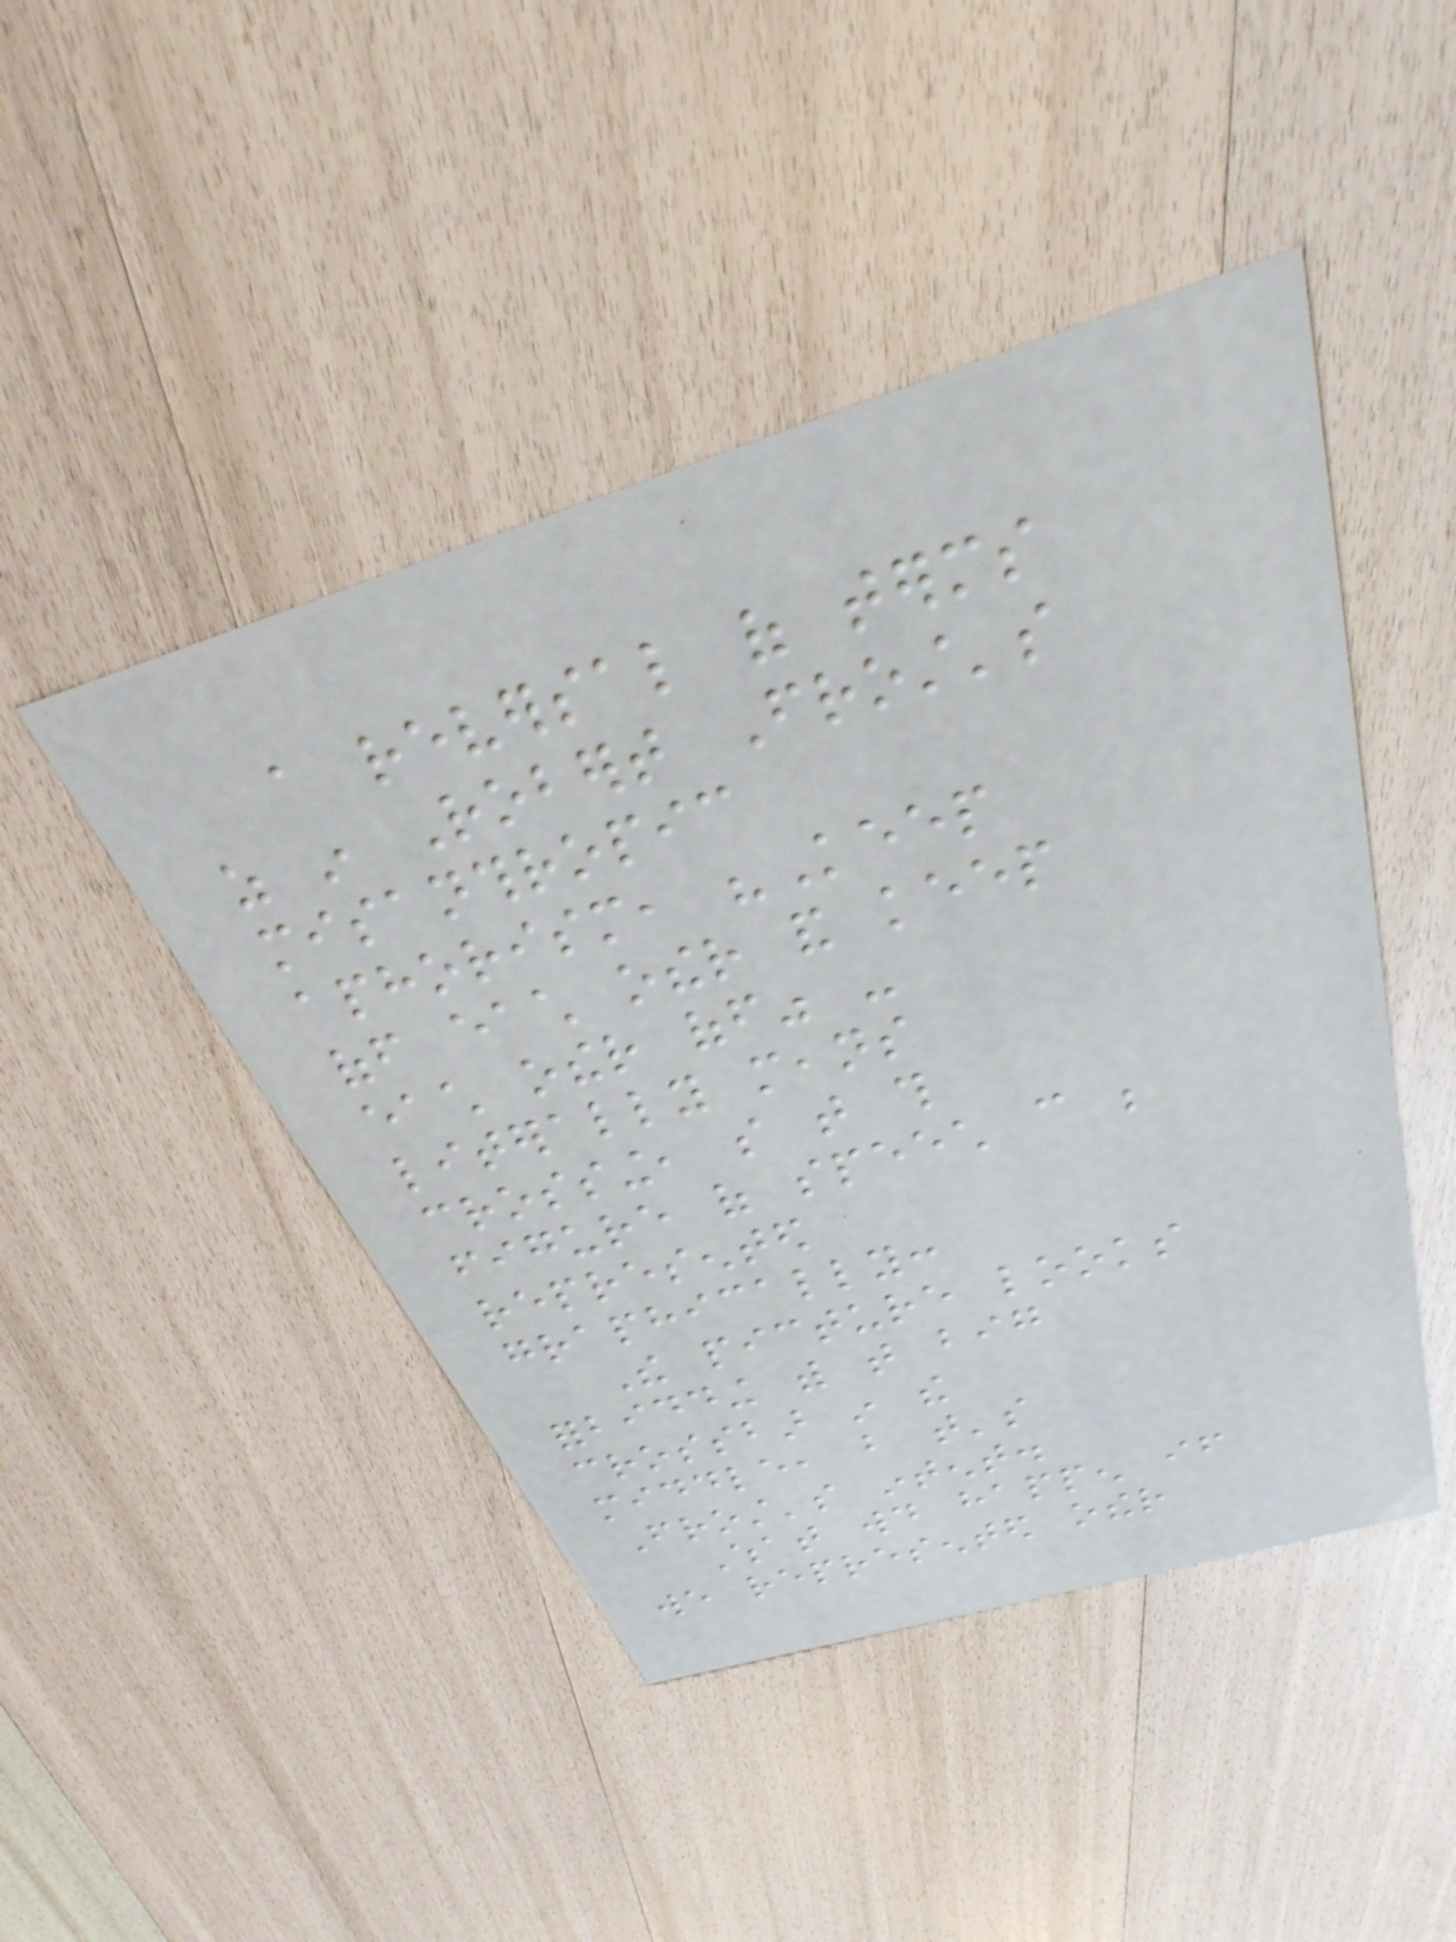a reversal of terms
as in Robert Frost's
misanthropic
aphorism, "Keep
off each other and keep
each other off" -
literally means
crossing, so that this
figure of speech can be
represented
graphically:
The picture looks
forbidding with that big
crossbar in the
middle, but that's
Frost's intent.
What would happen if
we represented other
